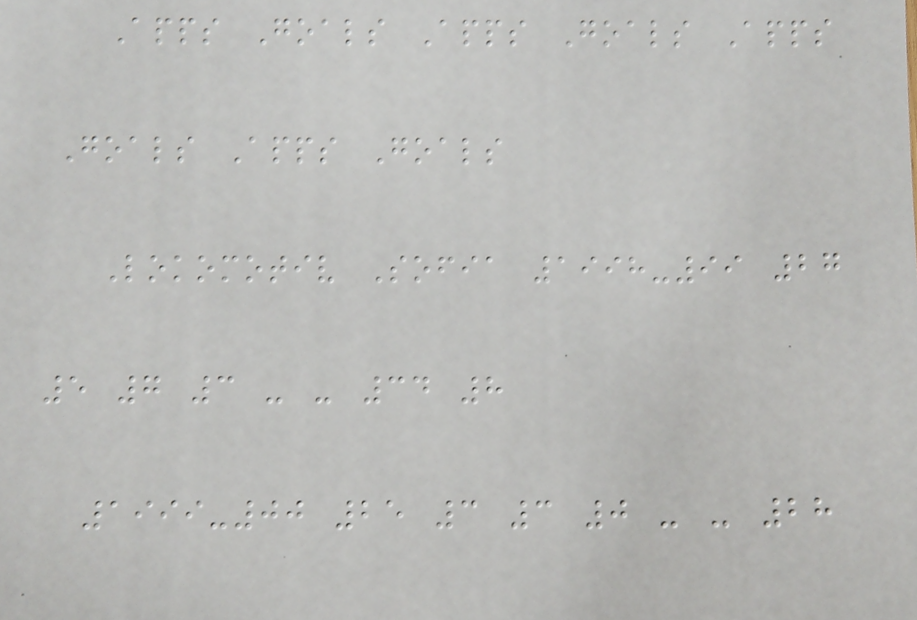Apps Goals Apps Goals Apps
Goals Apps Goals
Lokomotiv Sofia 1998-99 27
5 7 3 - - 34 8
1999-00 25 3 3 0 - - 28
